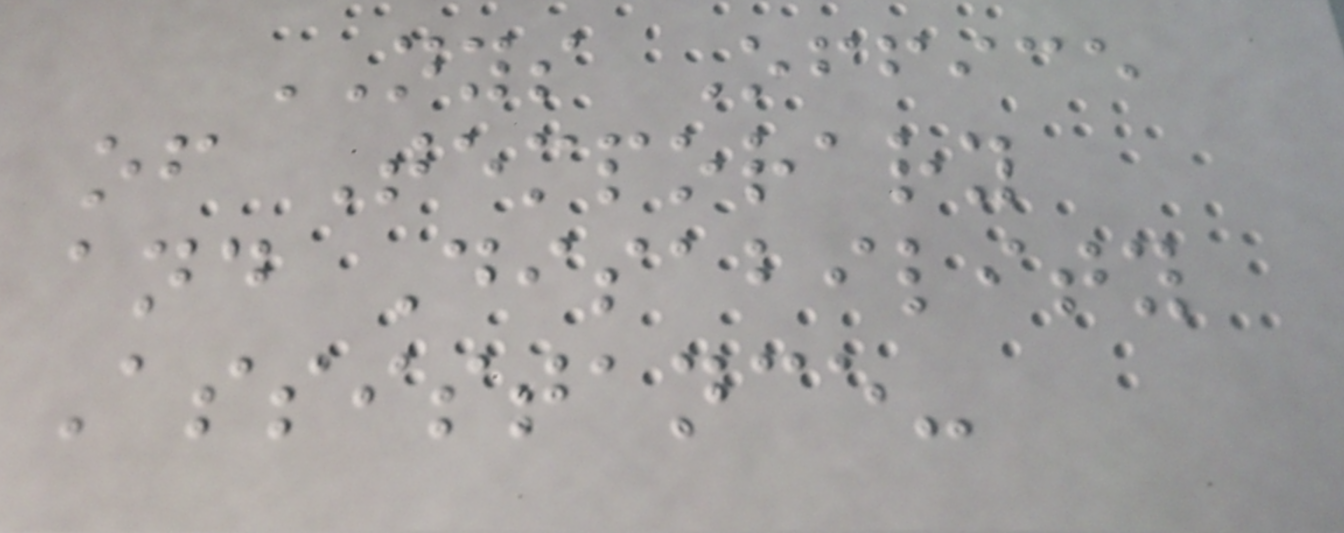NYS Office
of Temporary
and Disability
Assistance-
